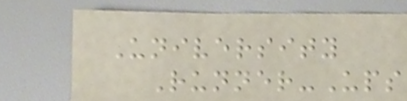University
Runner-Ups
